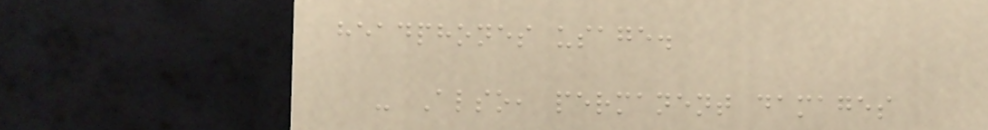headphones usage.
- Also, permanent damages
